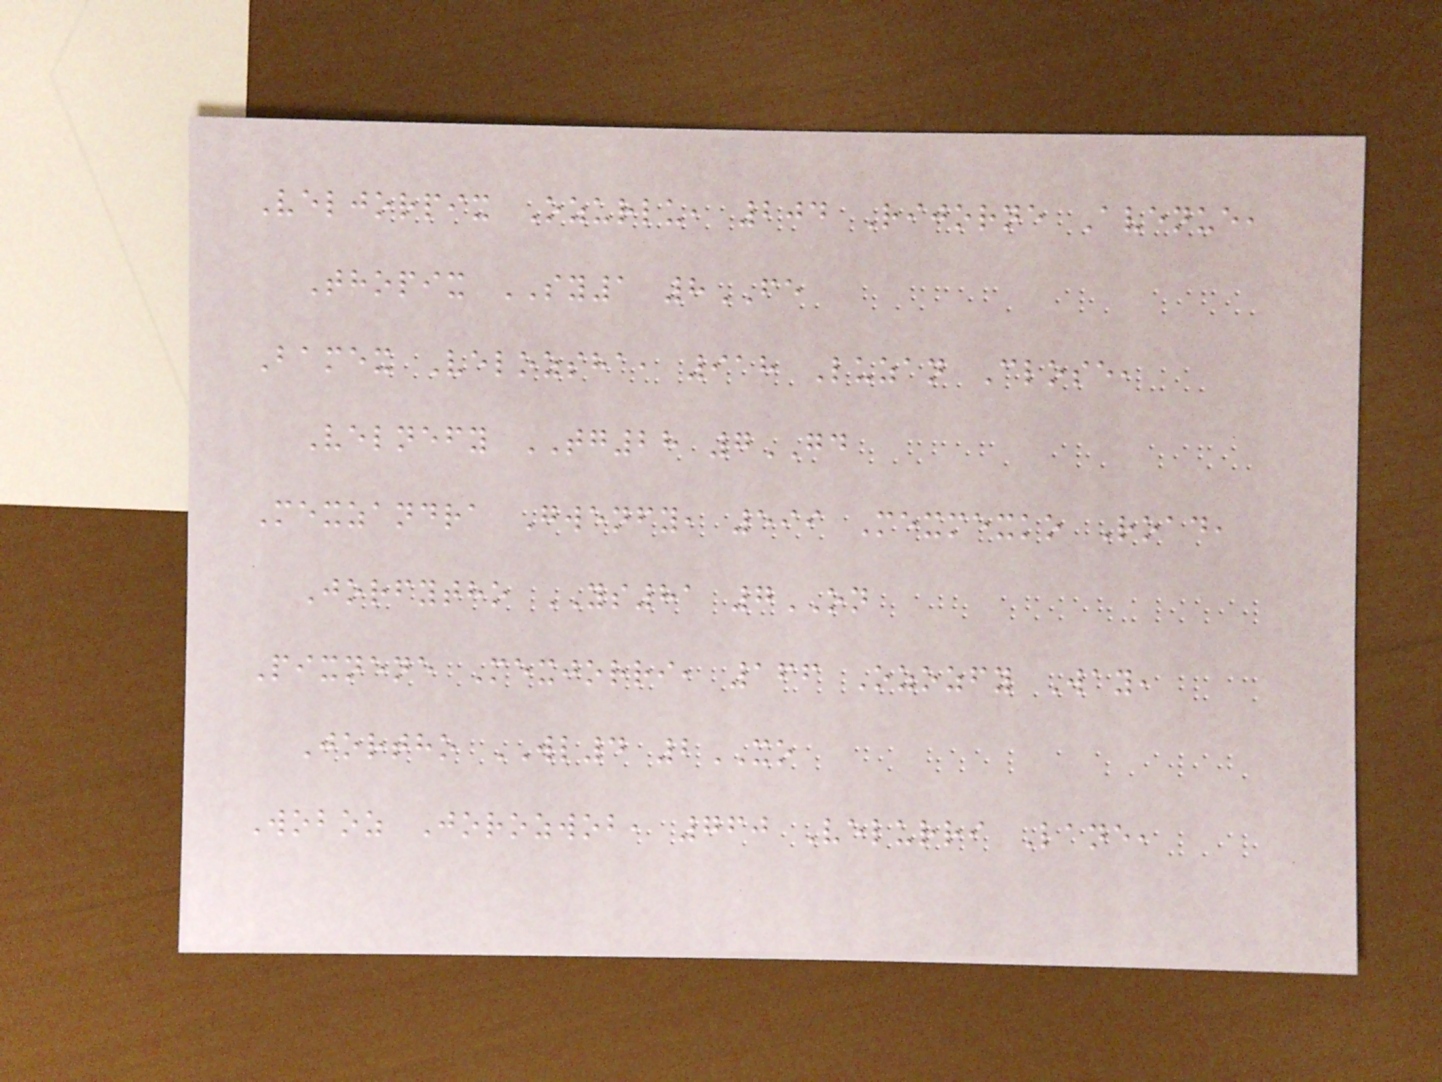Veljorpix Ozurlu, 204 Rijorne Avenue,
Thopix SY1 8FE
Bamex Velozsha, 918 Luzan Close,
Velnefy TG28 7GD
Mexzandra Gwenfy, 599 Mexmexko Road,
Jorfytho YS81 7ON
Pixnene Mexjorri, 166 Ozozfy Way,
Jortho WL4 2XO
Woboz Jorozwob, 760 Velurri Lane,
